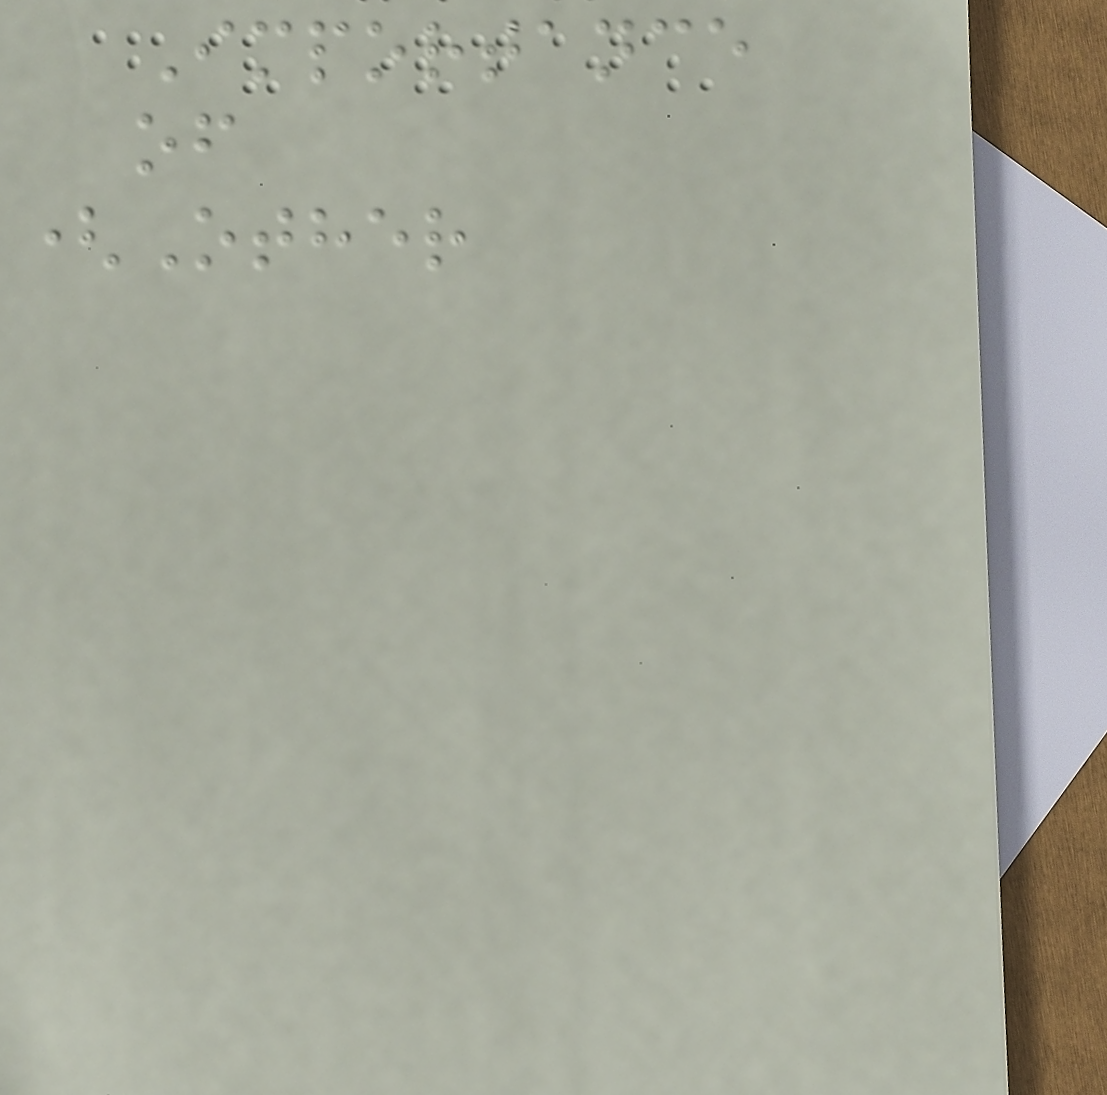Importance
of
(Other
